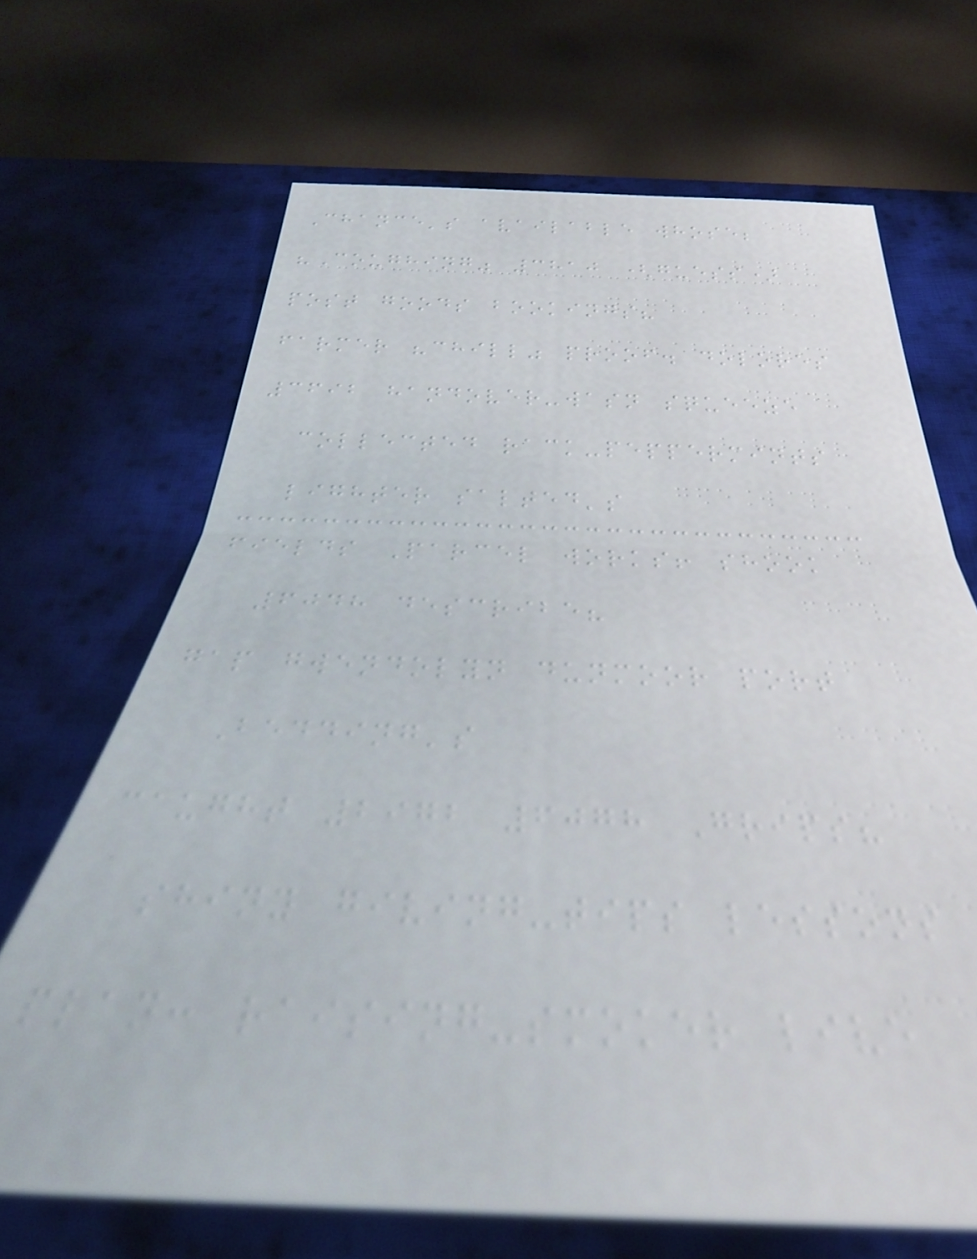Chance's available whose;
"Coughing" 3810 (guess)
post goods bookings?
farmer "chill" proof. dolores
3692 handover-wasn squeeze
collected rack-peppermints
lighter salted's
fields Parcel works! shook
6048 describe?
gap gwendolyn dunmoor port
Bedding's
caught 2972 6078 Grips?
shiny giving-tips lessons
plan: raising-smoker live
